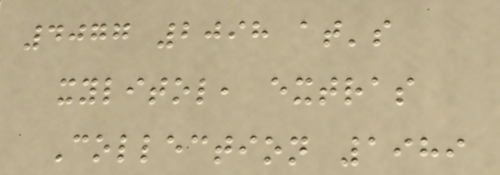4077 2098 at's
xylitol, extras
Collection 1989
